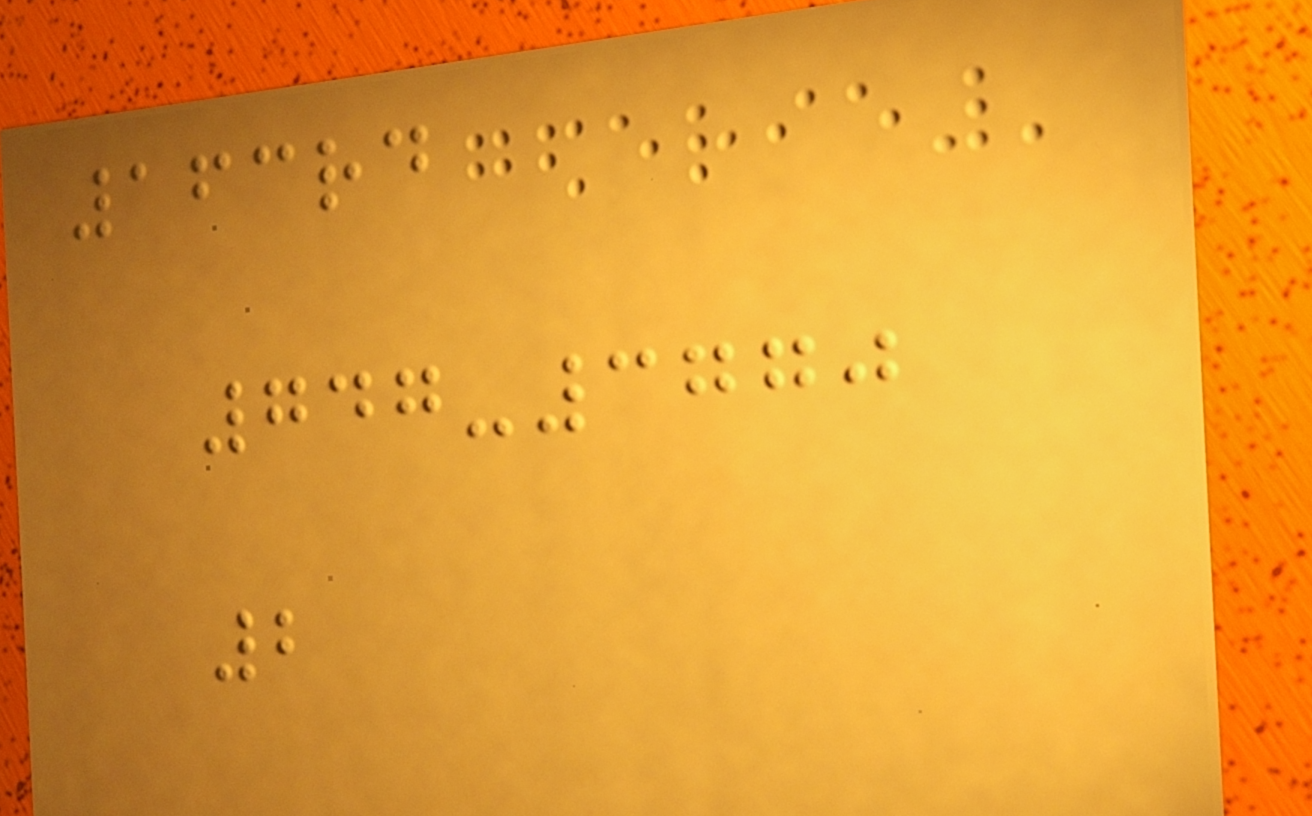163rd
747-3770
2
